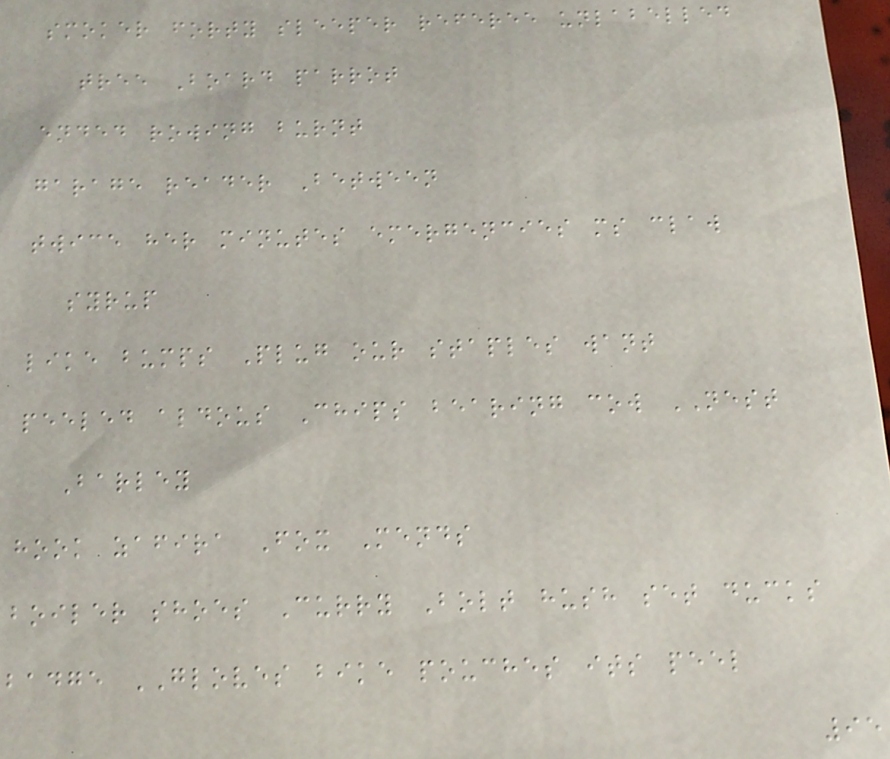smoker forty sleeper referee unlabelled
tree Board parrot
ended rowing burnt
garage reader Between
twice her minutes emergencies ms claw
syrup
like bumps Plug our staples want
peeled aldous Chips bearing cow NEST
Barley
hook zafira Fox Mends
boiler shoes Curry Bolt hush set ducks
badge GLOVES bike pouches its peel
95
